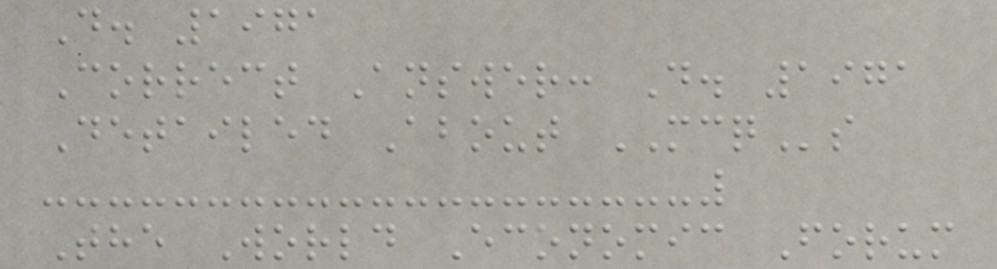D. 1971
Correct Answer: D. 1971
Detailed About MCQs
The World Economic Forum
